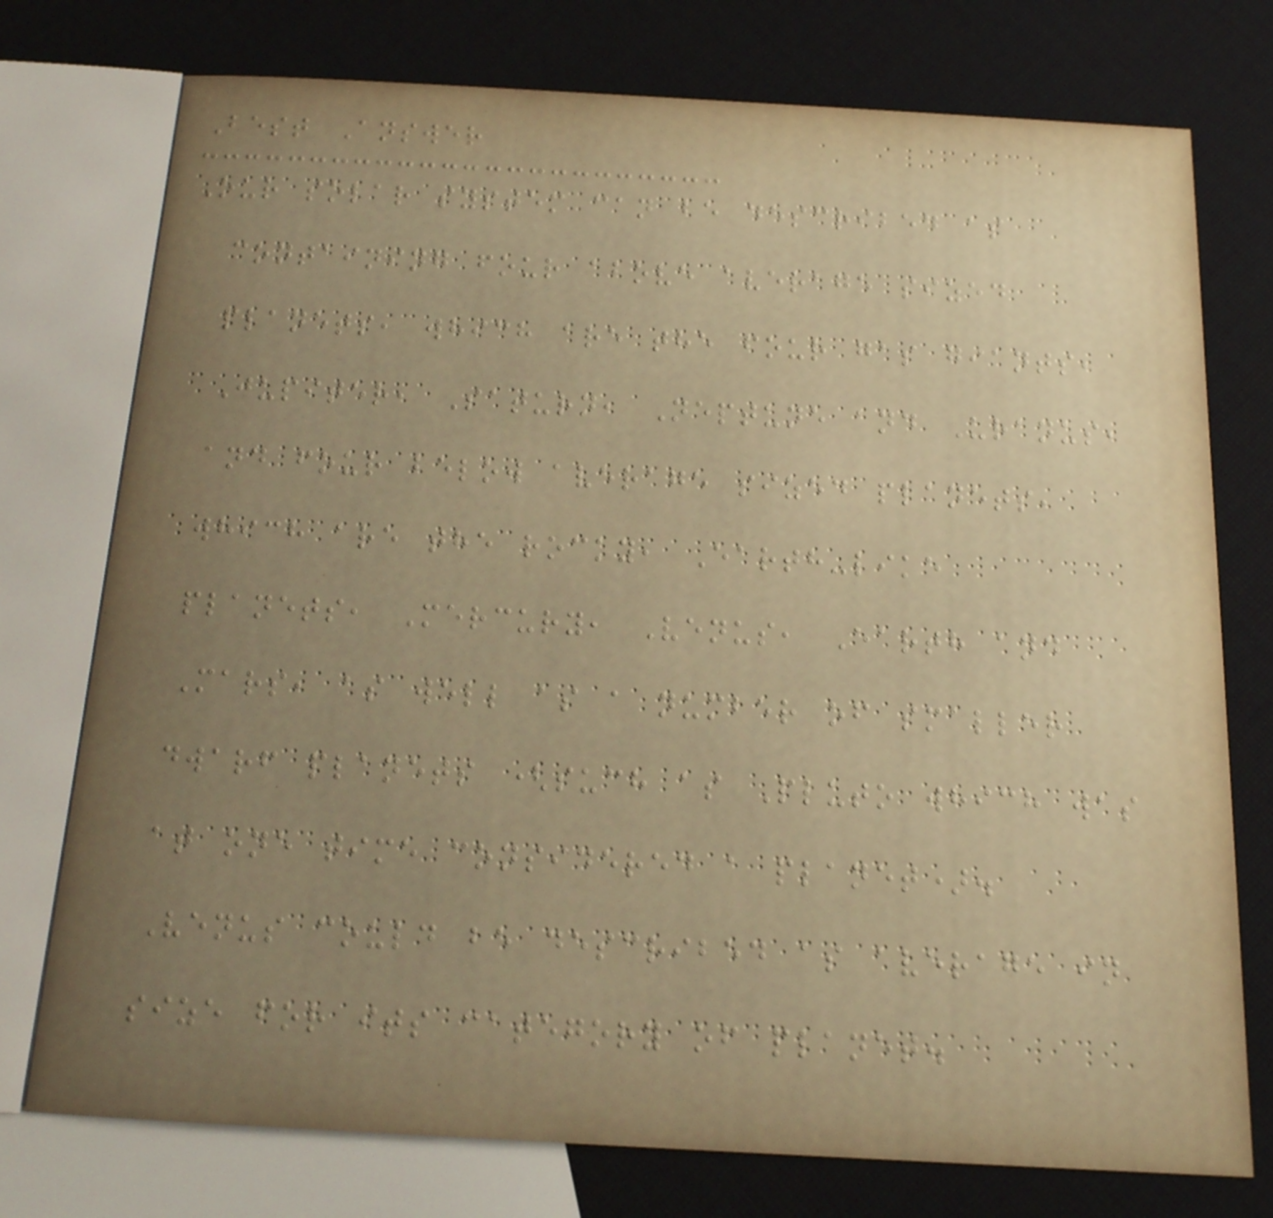Best Answer
Our solar system can be described as
containing four above average sized
planets, which are the four gas giants,
Jupiter, Saturn, Neptune and Uranus,
and four below average sized planets,
which are the rocky, Earth-like
planets, Mercury, Venus, Earth and
Mars, as well as a number of smaller
dwarf planets (such as Pluto which was
at one time considered a planet).
Venus could be described as average in
size for its category of planet.
